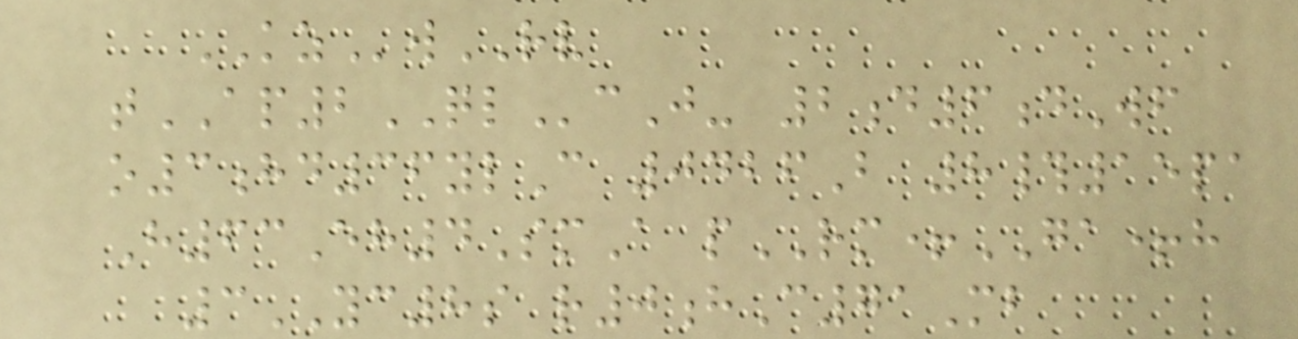KZwRV
tAP2QLcJ- 2d6dWf
o3hd36ylC 0426B 8#15pa
H63Eh4SmA pRM+GA+h
3YC8s r0hC71Mb
